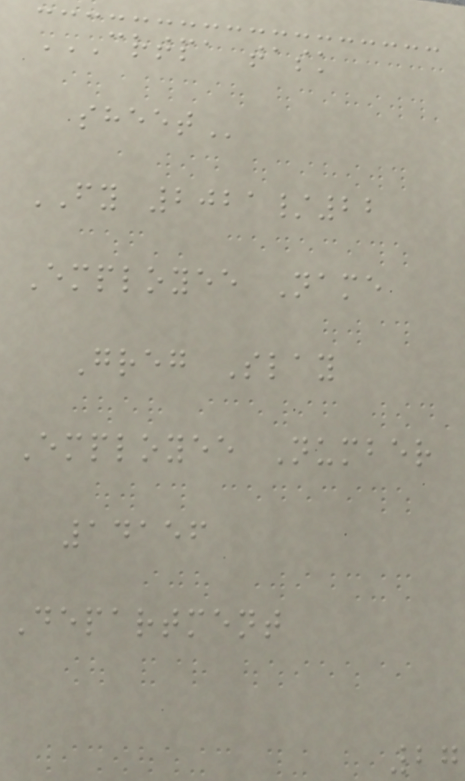CRTPA TASK
SHEET
FY 2021/22
Employee Name
Greg Slay
Employee Number
14156
Department
27
